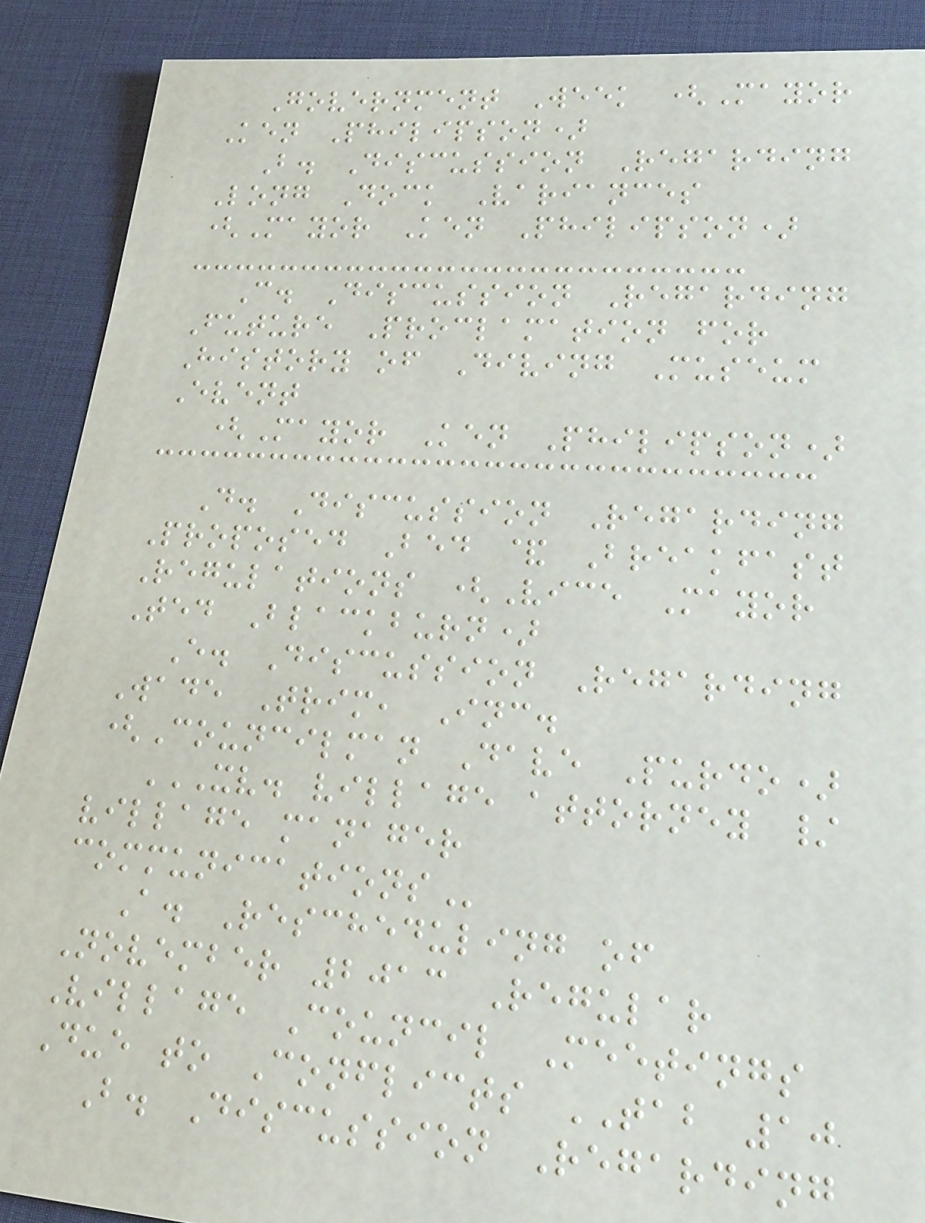Government Week (Mayor
Ken Philipson)
B. Discussion Regarding
Long Dock Variances
(Mayor Ken Philipson)
C. Discussion Regarding
Future Proclamation for
History of Diving Museum
Event
(Mayor Ken Philipson)
D. Discussion Regarding
Proposed Bed & Breakfast
Regulations (Vice Mayor
Ted Blackburn)
E. Discussion Regarding
Wade Trim, Inc.
(Councilman Dave Purdo)
XV. VILLAGE ATTORNEY /
VILLAGE MANAGER
COMMUNICATIONS
A. Rescheduling of
November 2013 Regular
Village Council Meetings
Due to Conflicts TAB 10
B. Discussion Regarding
